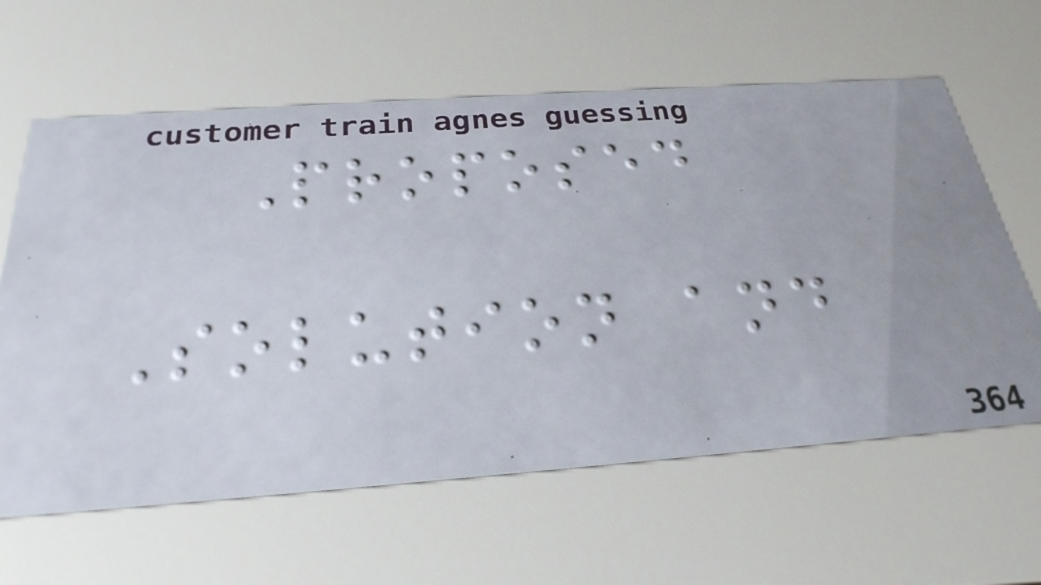Proposed
Solution and
